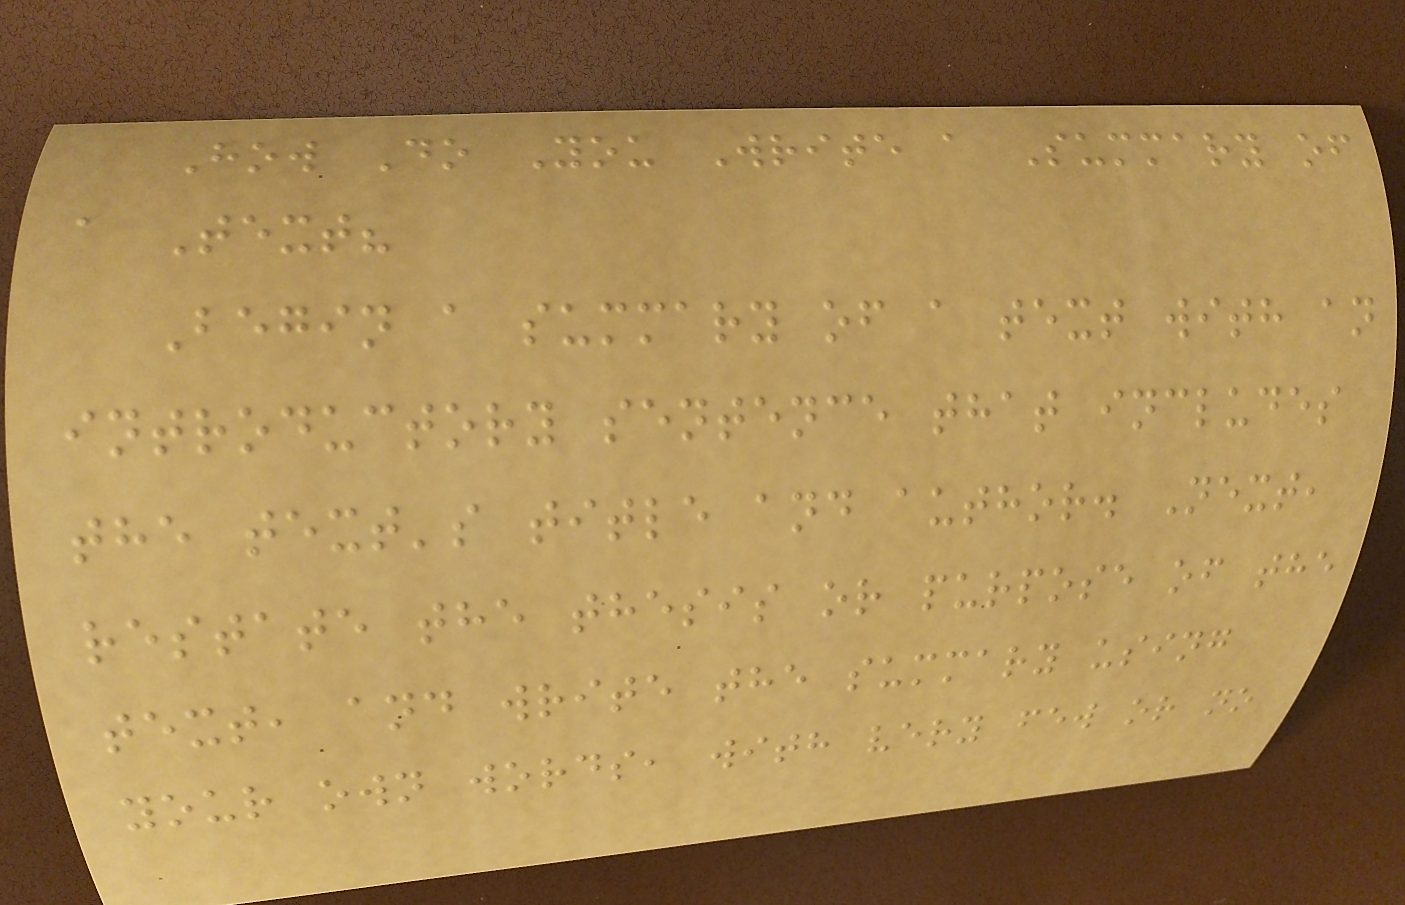How Do You Write a Summary of
a Text?
Begin a summary of a text with an
introductory sentence that includes
the text's title and author. Next,
restate the thesis or purpose of the
text, and write the summary using
your own words, with very few or no
